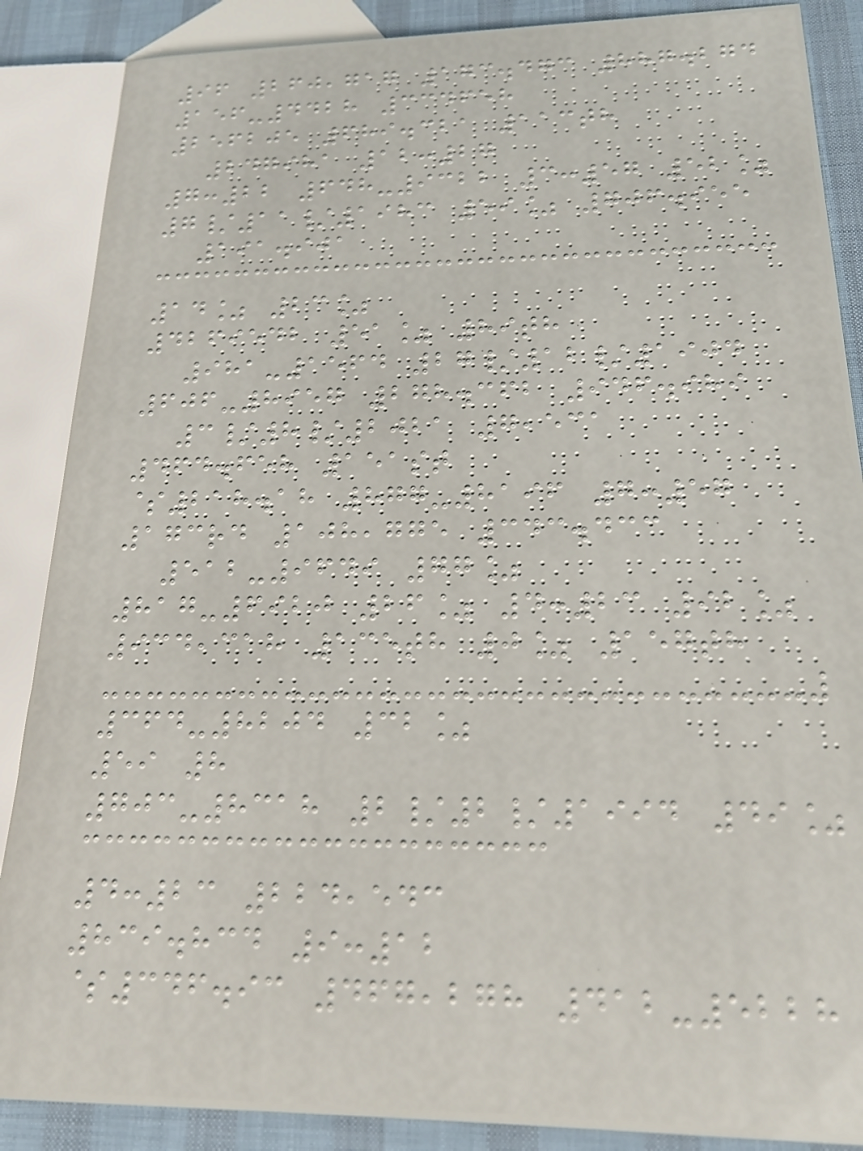96 260,717 173.473 887.274
156-4428 334658
256205 689.321 113th
247981 12:27
7:22 648-9322 3:57 52%
7/11/1983 59% 706.955
191.901
14% 23%
4269542 51% 89th
981-1564 27/12/1904
606-8957 278.362 946.989
3/8/2021 7,531
464.658 151st
$218.18 877-8196 7:57
173rd 108,775 343.433
512-9649 77%
817-6920 26% 4:23 92%
934,318 135th 0% 157th
364-8204 32%
59 8
703-8318 2/2/1994 49%
4:23 224,543
839.834 9:12
$346.93 467,278 412-5228
